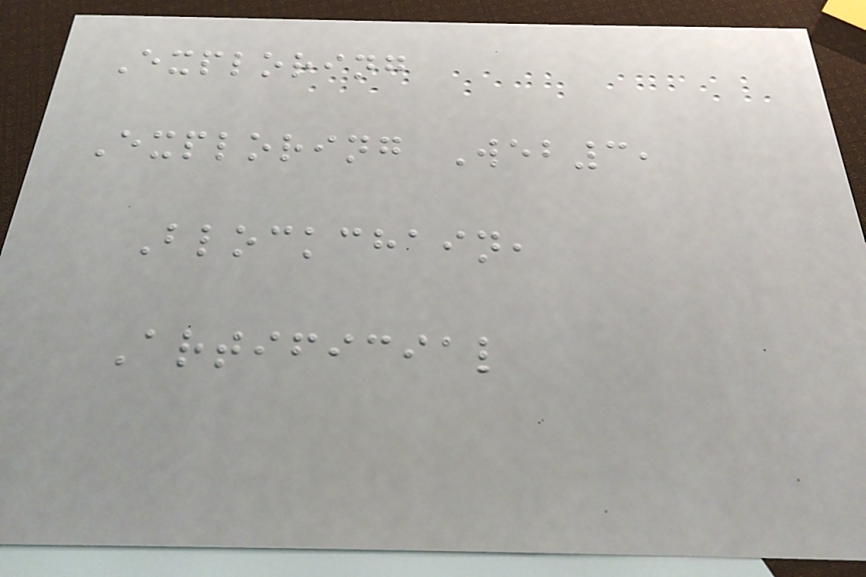Exploring
Exploring Web3,
Blockchain,
Artificial
